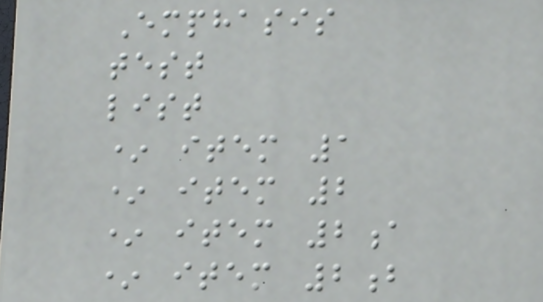Emphasis
test
list
* item 1
* item 2
* item 2a
* item 2b
